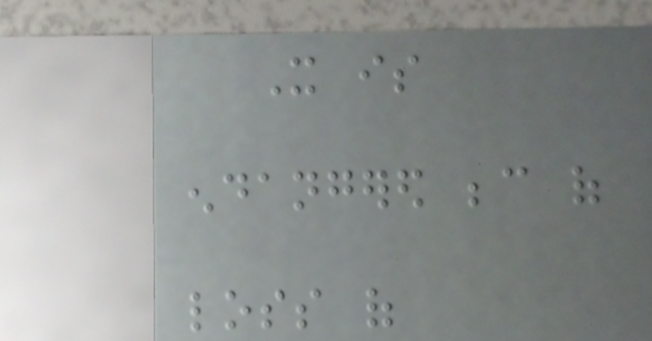It is
endangered because of
loss of
